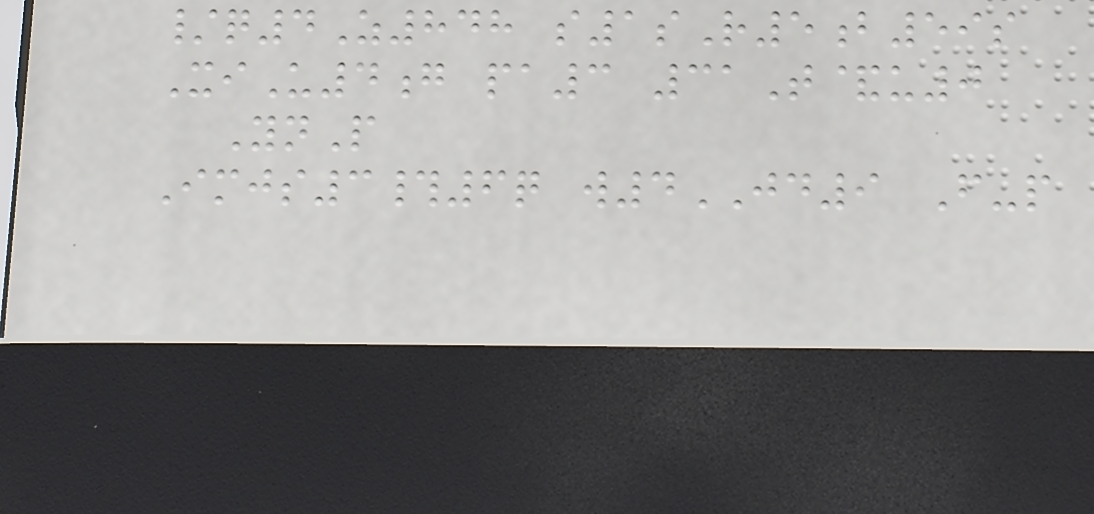/q4Z848 s1sR5b59s
XiU4g pa3 31T&u0
YnP
Imjs3#6q w4JD9 F-p
